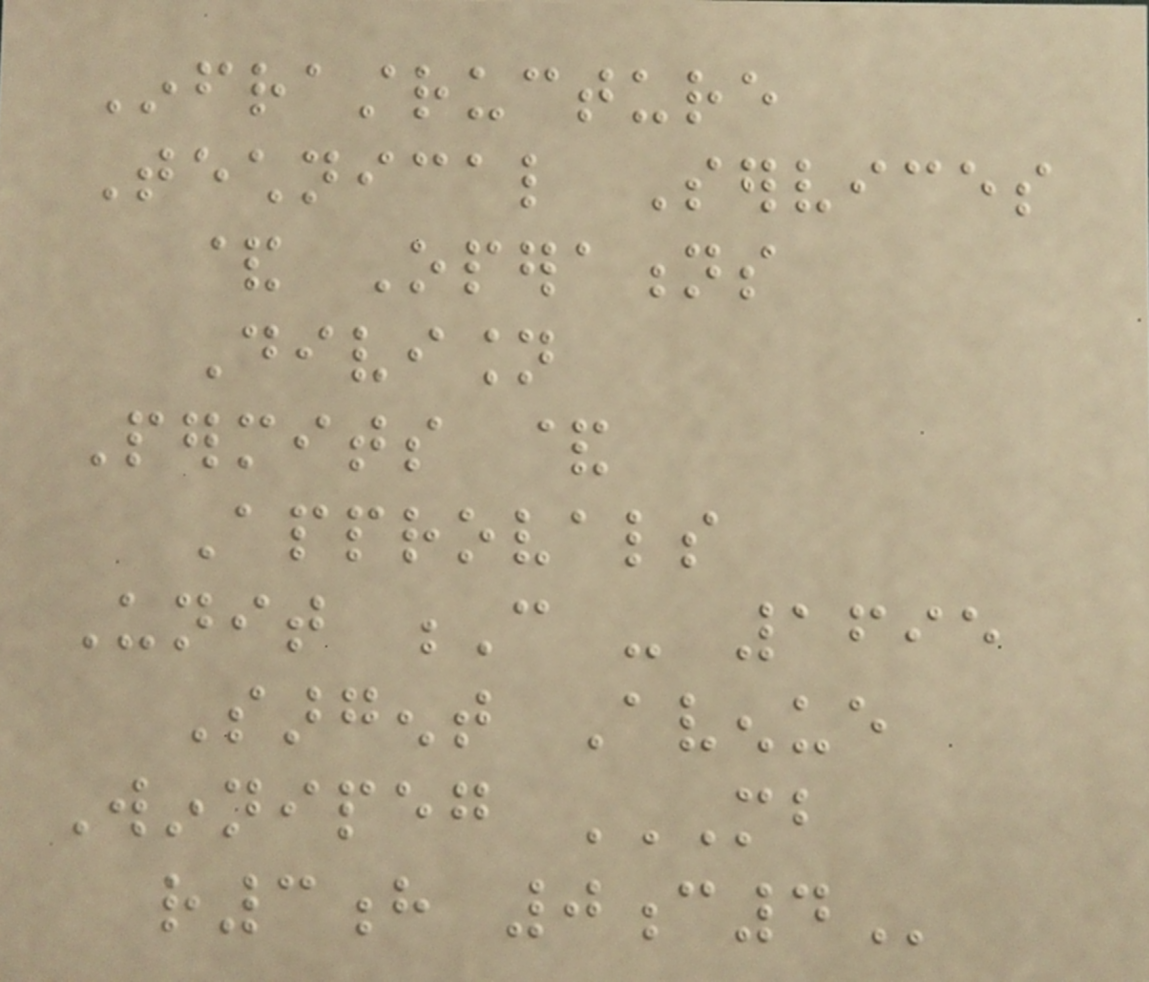Infrastructure
Technical Services
& Operations
Division
Permits &
Approvals
Unit C - 1695
Sargent Avenue
Winnipeg MB
R3H 0C4
